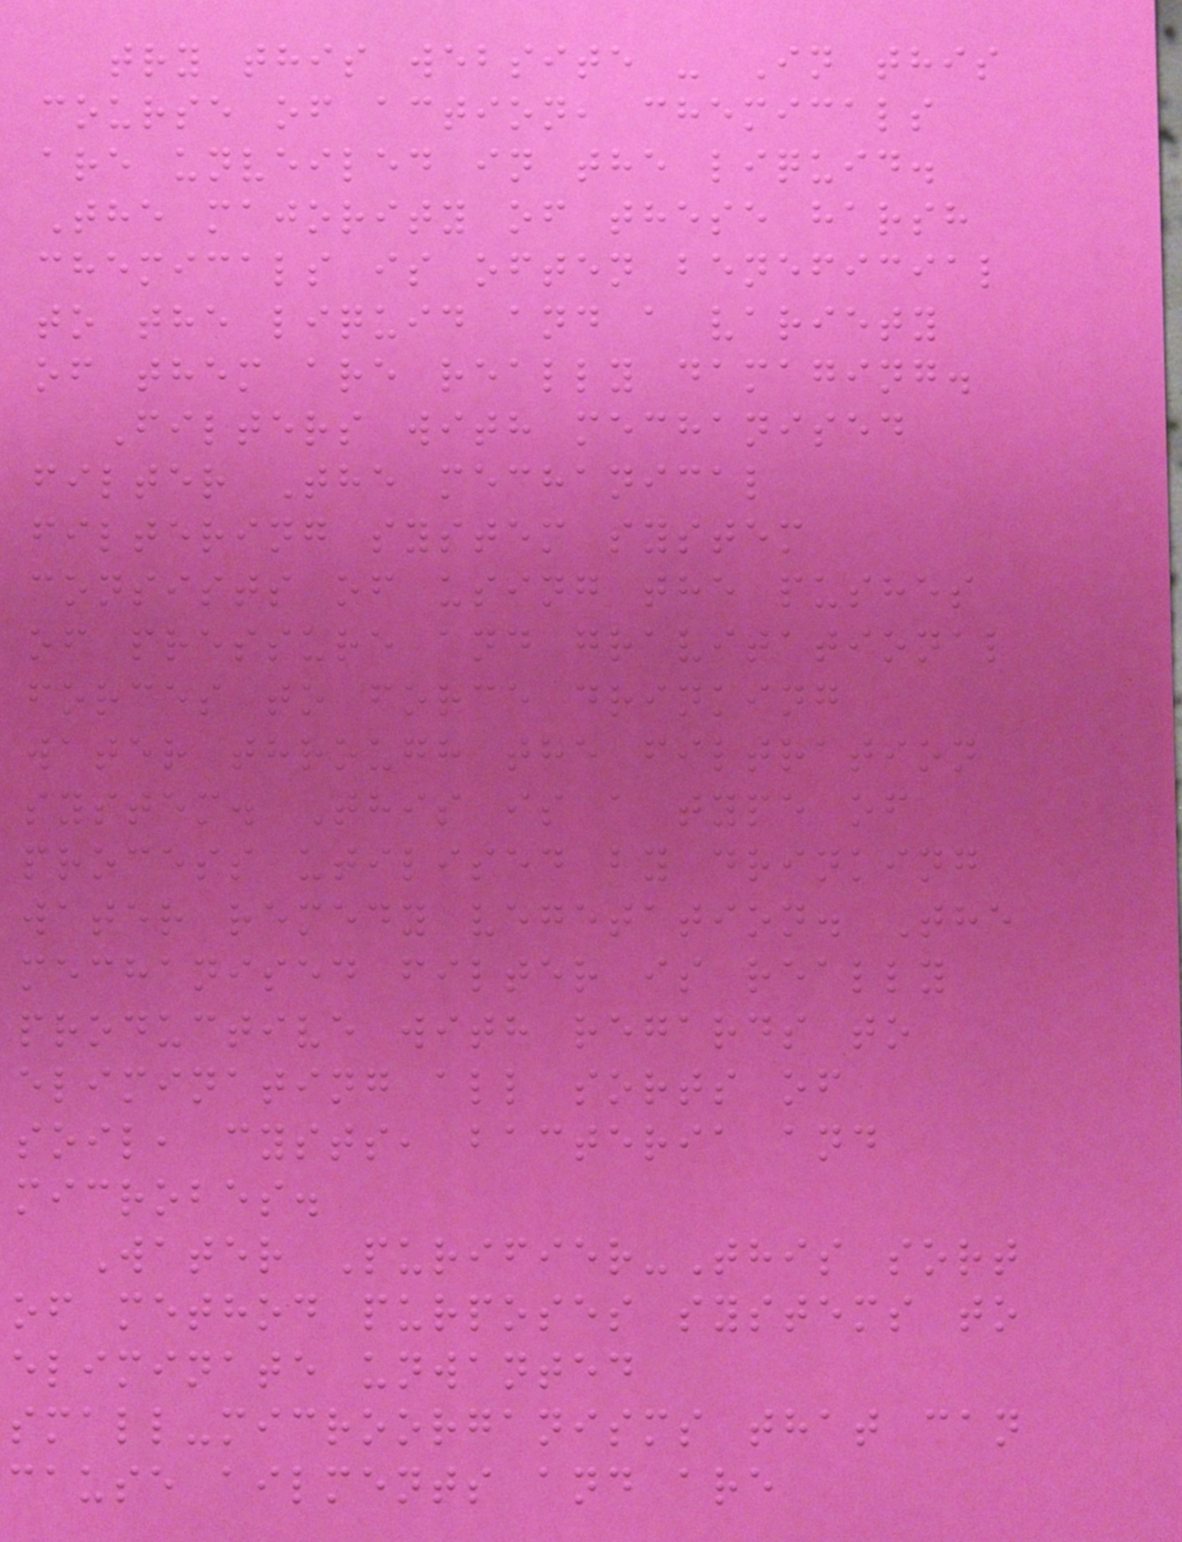try this website - In this
course of action, chemicals
are unveiled in the liquid.
The majority of these harsh
chemicals is often beneficial
to the liquid and a variety
of them are really damaging.
Filters with mechanised
filter The mechanical
filtering system system
consists of using the pushes
of pressure and gravitational
forces to force drinking
water through the filtration
system. This is a type of
process utilised by drinking
water remedy vegetation. The
mechanised filter is really
productive with regards to
eliminating all sorts of
soil, cysts, bacteria and
microbes.
Water Purifier-This sort
of method purposes systems to
eliminate unwanted
small-microorganisms that can
cause ailments and are
